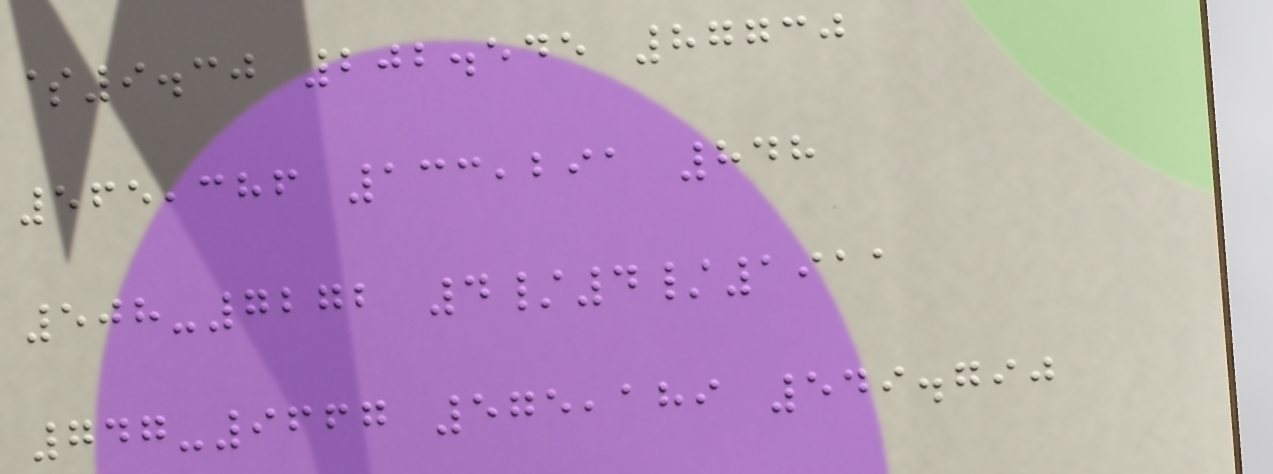$9.30 202.545 87730
565,386 133,291 848
508-7272 4/4/1911
747-9667 575,189 549.790
